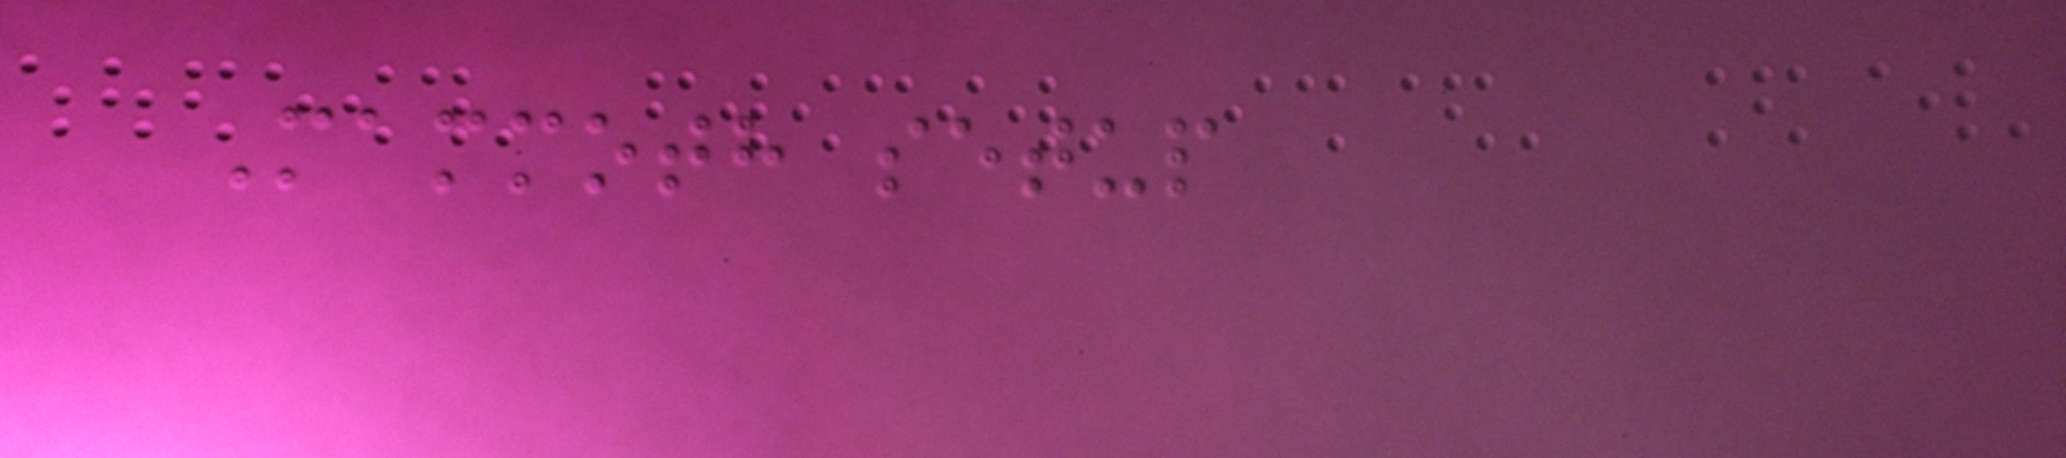Mammoth setup
